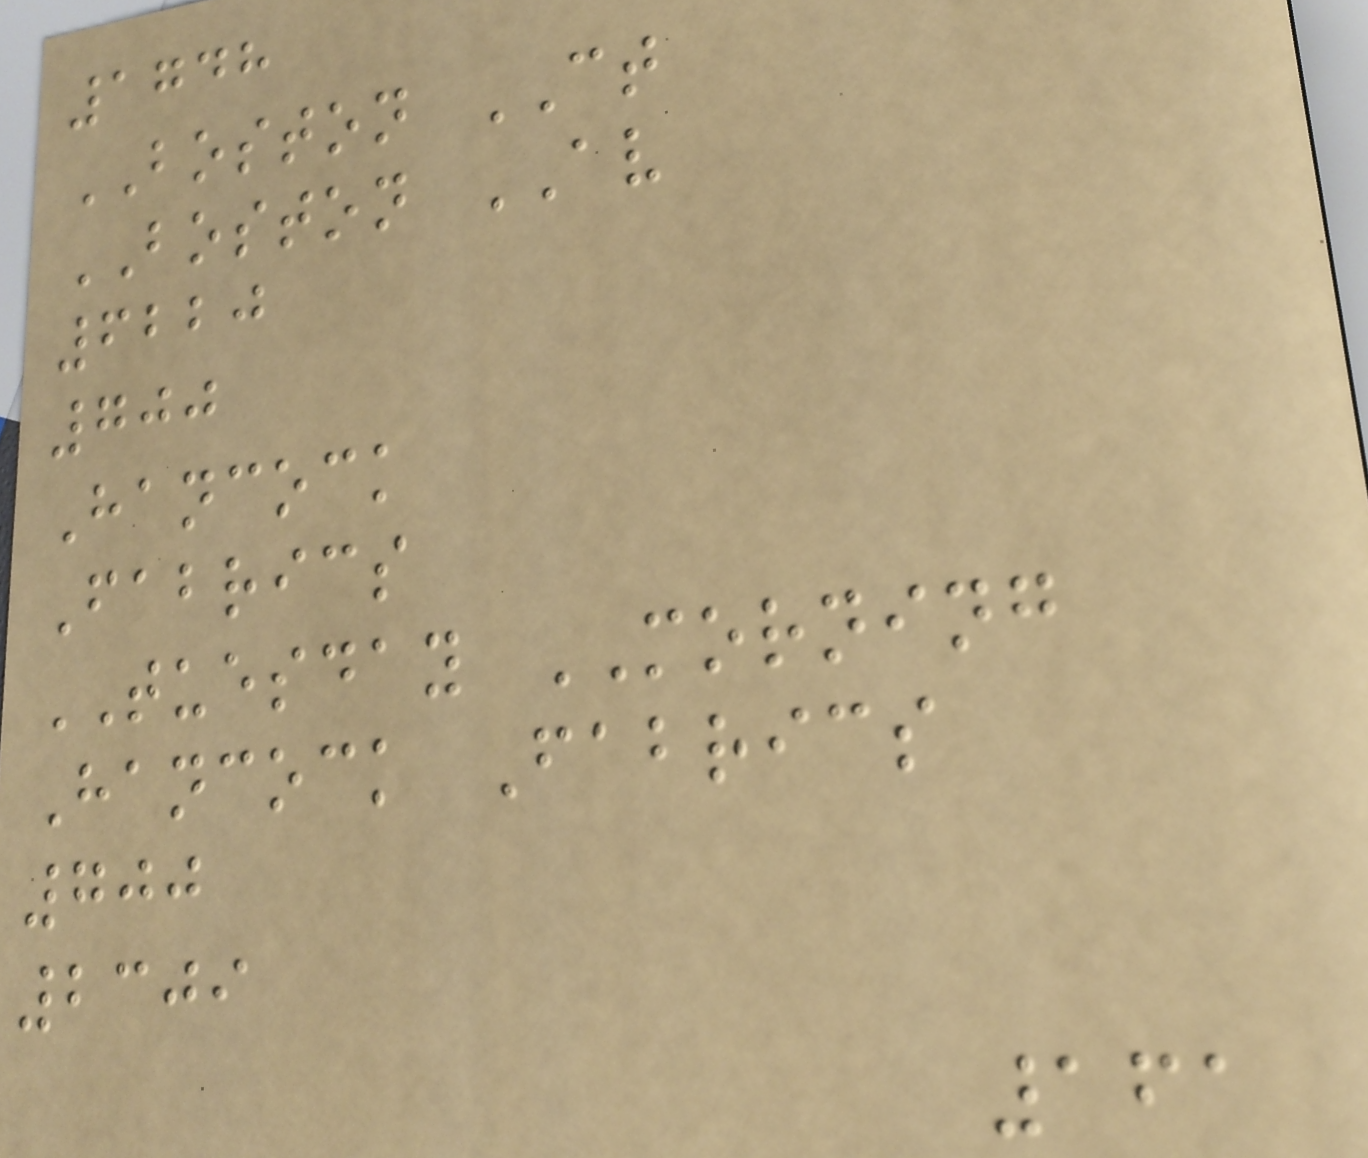1748
BOSTON CT
BOSTON AV
6220
700
Hancock
Fabrics
TUESDAY MORNING
Hancock Fabrics
700
2309
161
